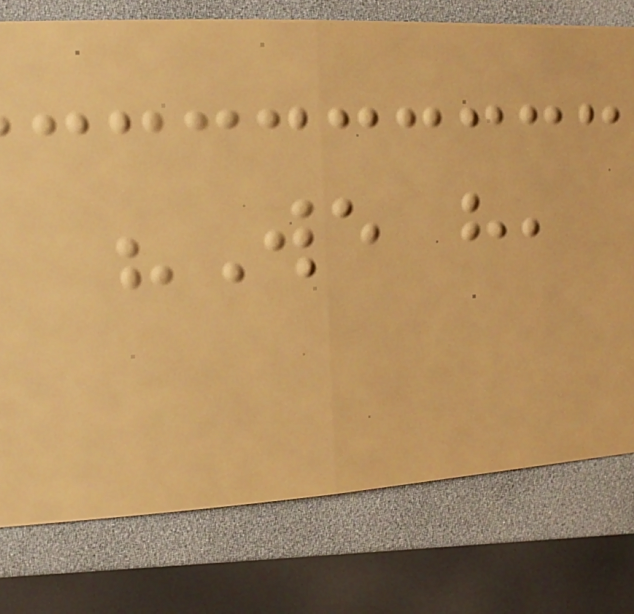"We have,
